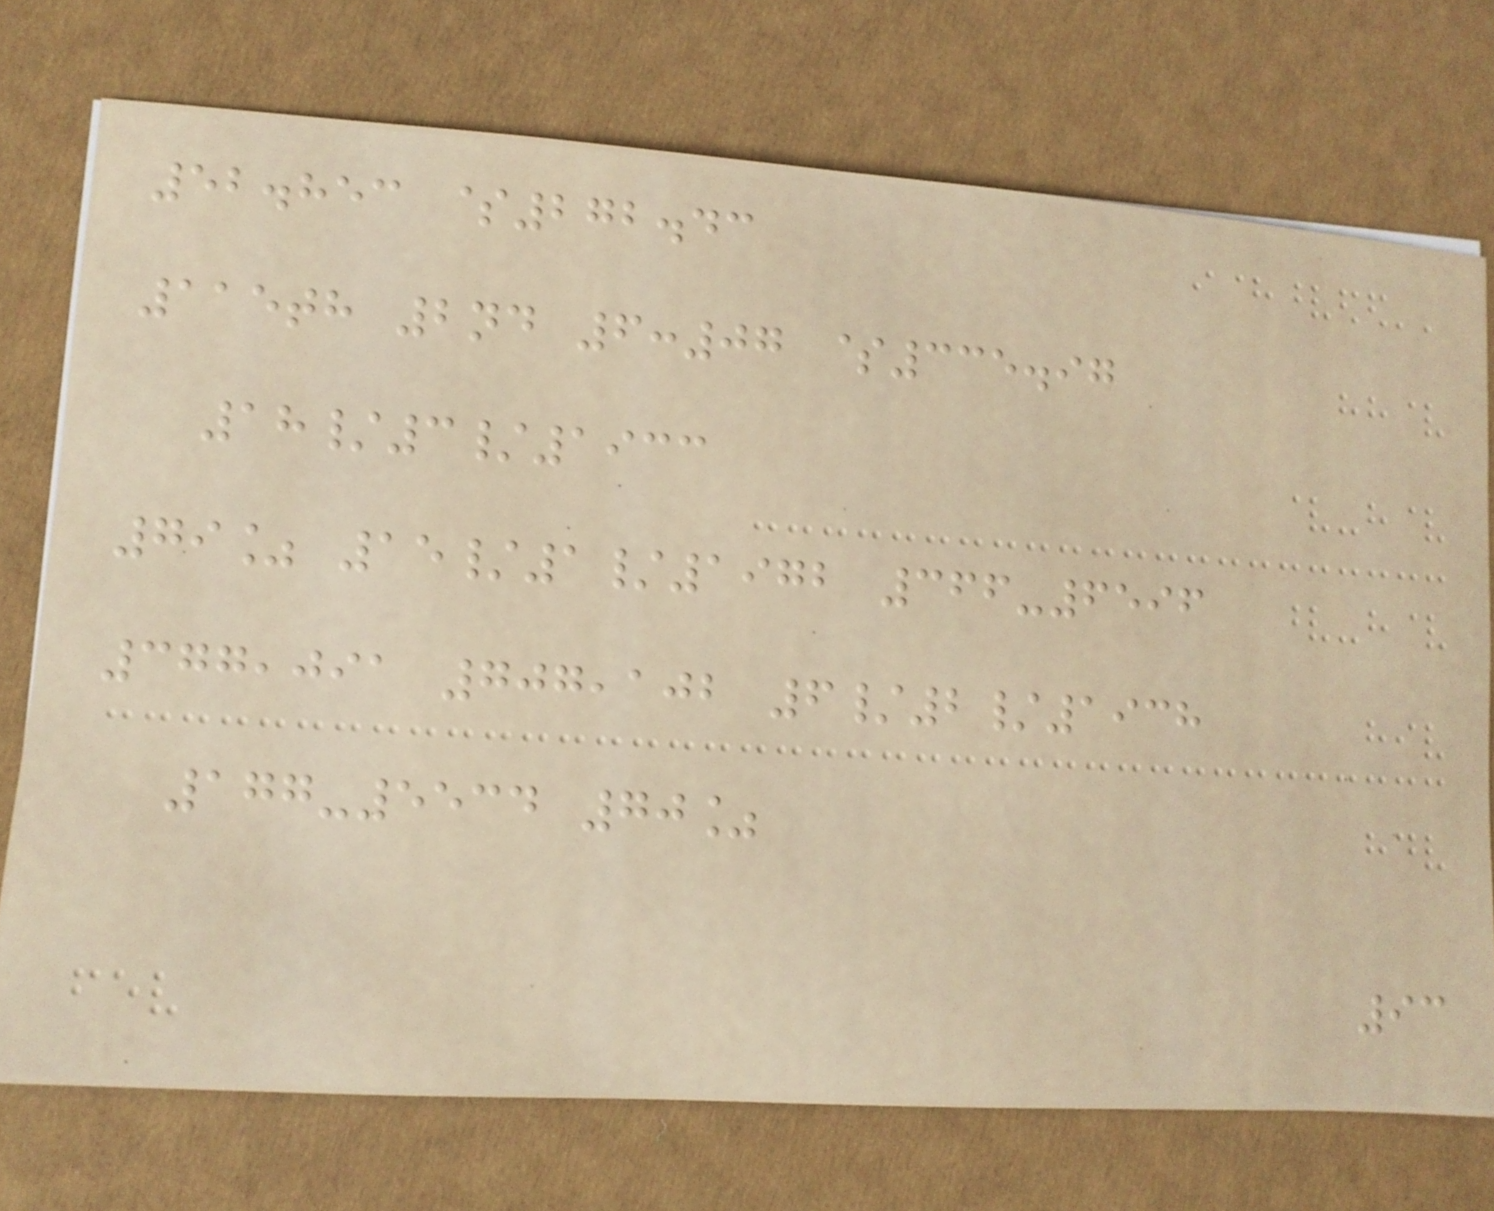52.853 $272.43
115th 2nd 6:07 $335.97
18/3/1933
79% 15/1/1972 366-6596
377,091 707,102 6/2/1938
177-5534 70%
93
